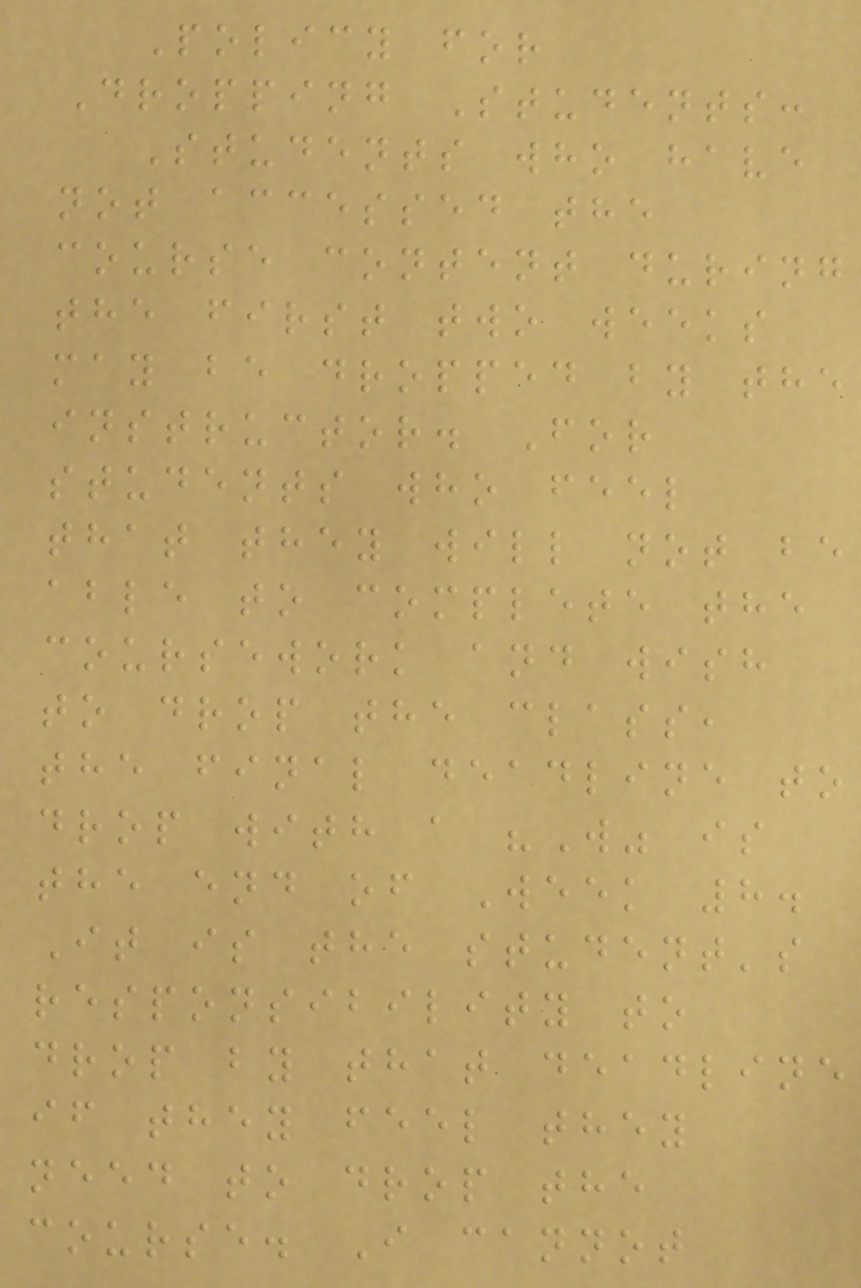Policy for
Dropping Students:
Students who have
not accessed the
course content during
the first two weeks
may be dropped by the
instructor. For
students who feel
that they will not be
able to complete the
coursework and wish
to drop the class,
the final deadline to
drop with a "W" is
the end of Week 8.
It is the student's
responsibility to
drop by that deadline
if they feel they
need to drop the
course. I cannot
